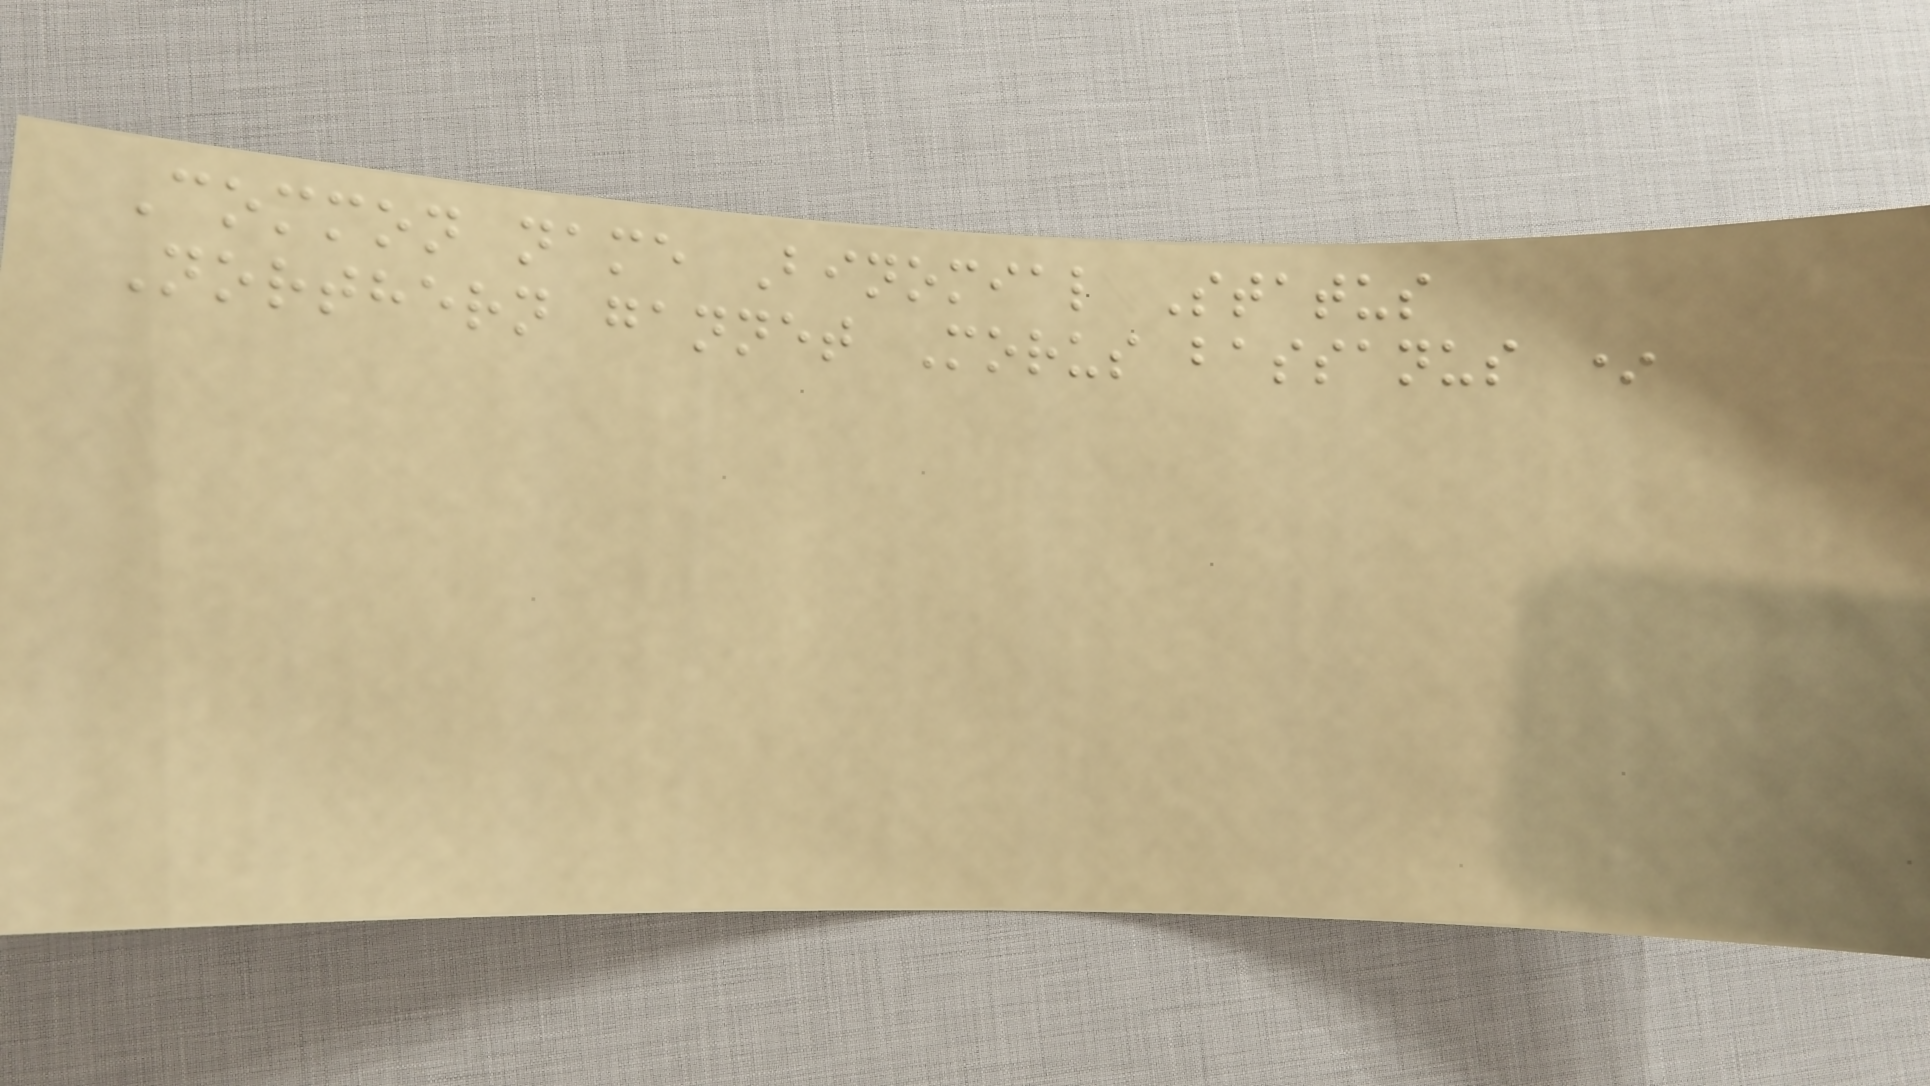Common name Binomial Status
Northern gannet Morus bassanus *
